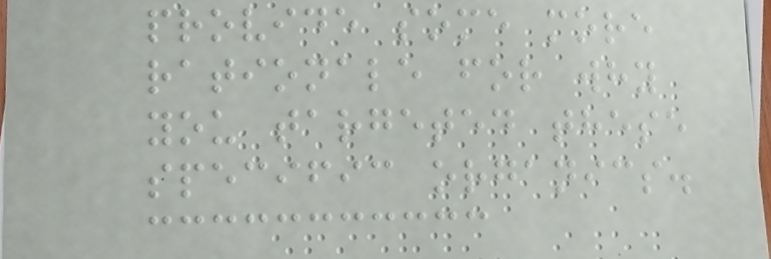provide some more
rationale for why
you targeted these
specific organics.
